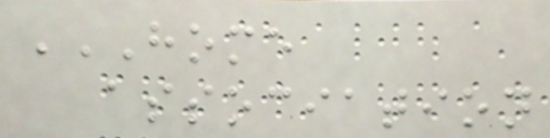HOME
ASSOCIATION
